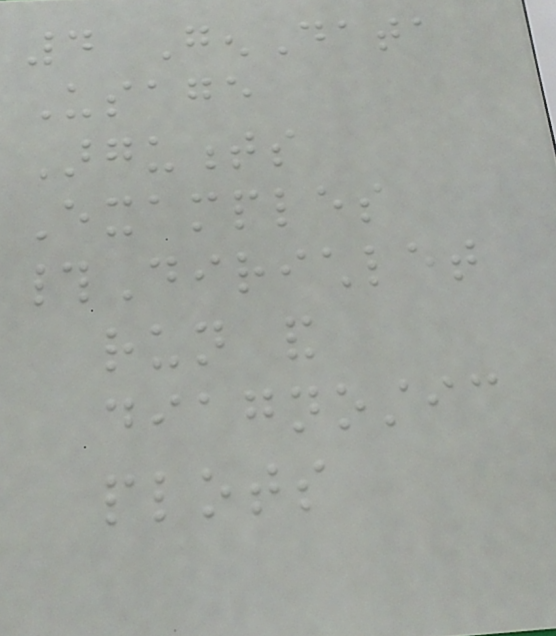4 GenData
Usage
Arguments
Examples
#Dirichlet
run and
diagnostic
plots
